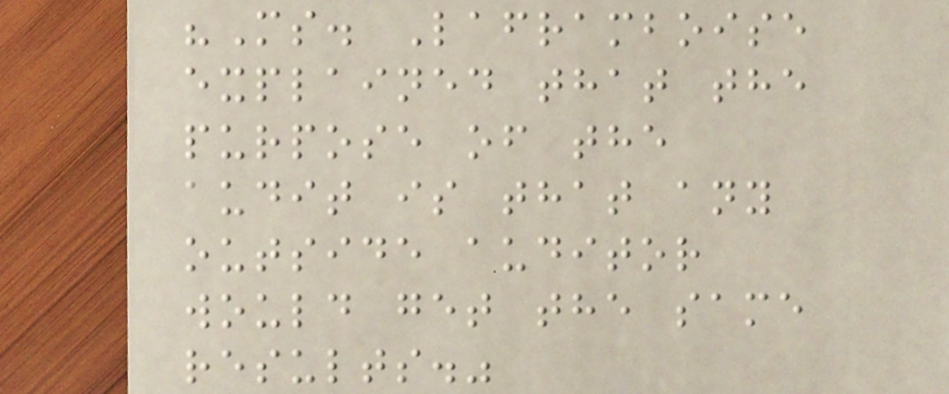"Ms. Laframboise
explained that the
purpose of the
audit is that any
outside auditor
would get the same
results."
